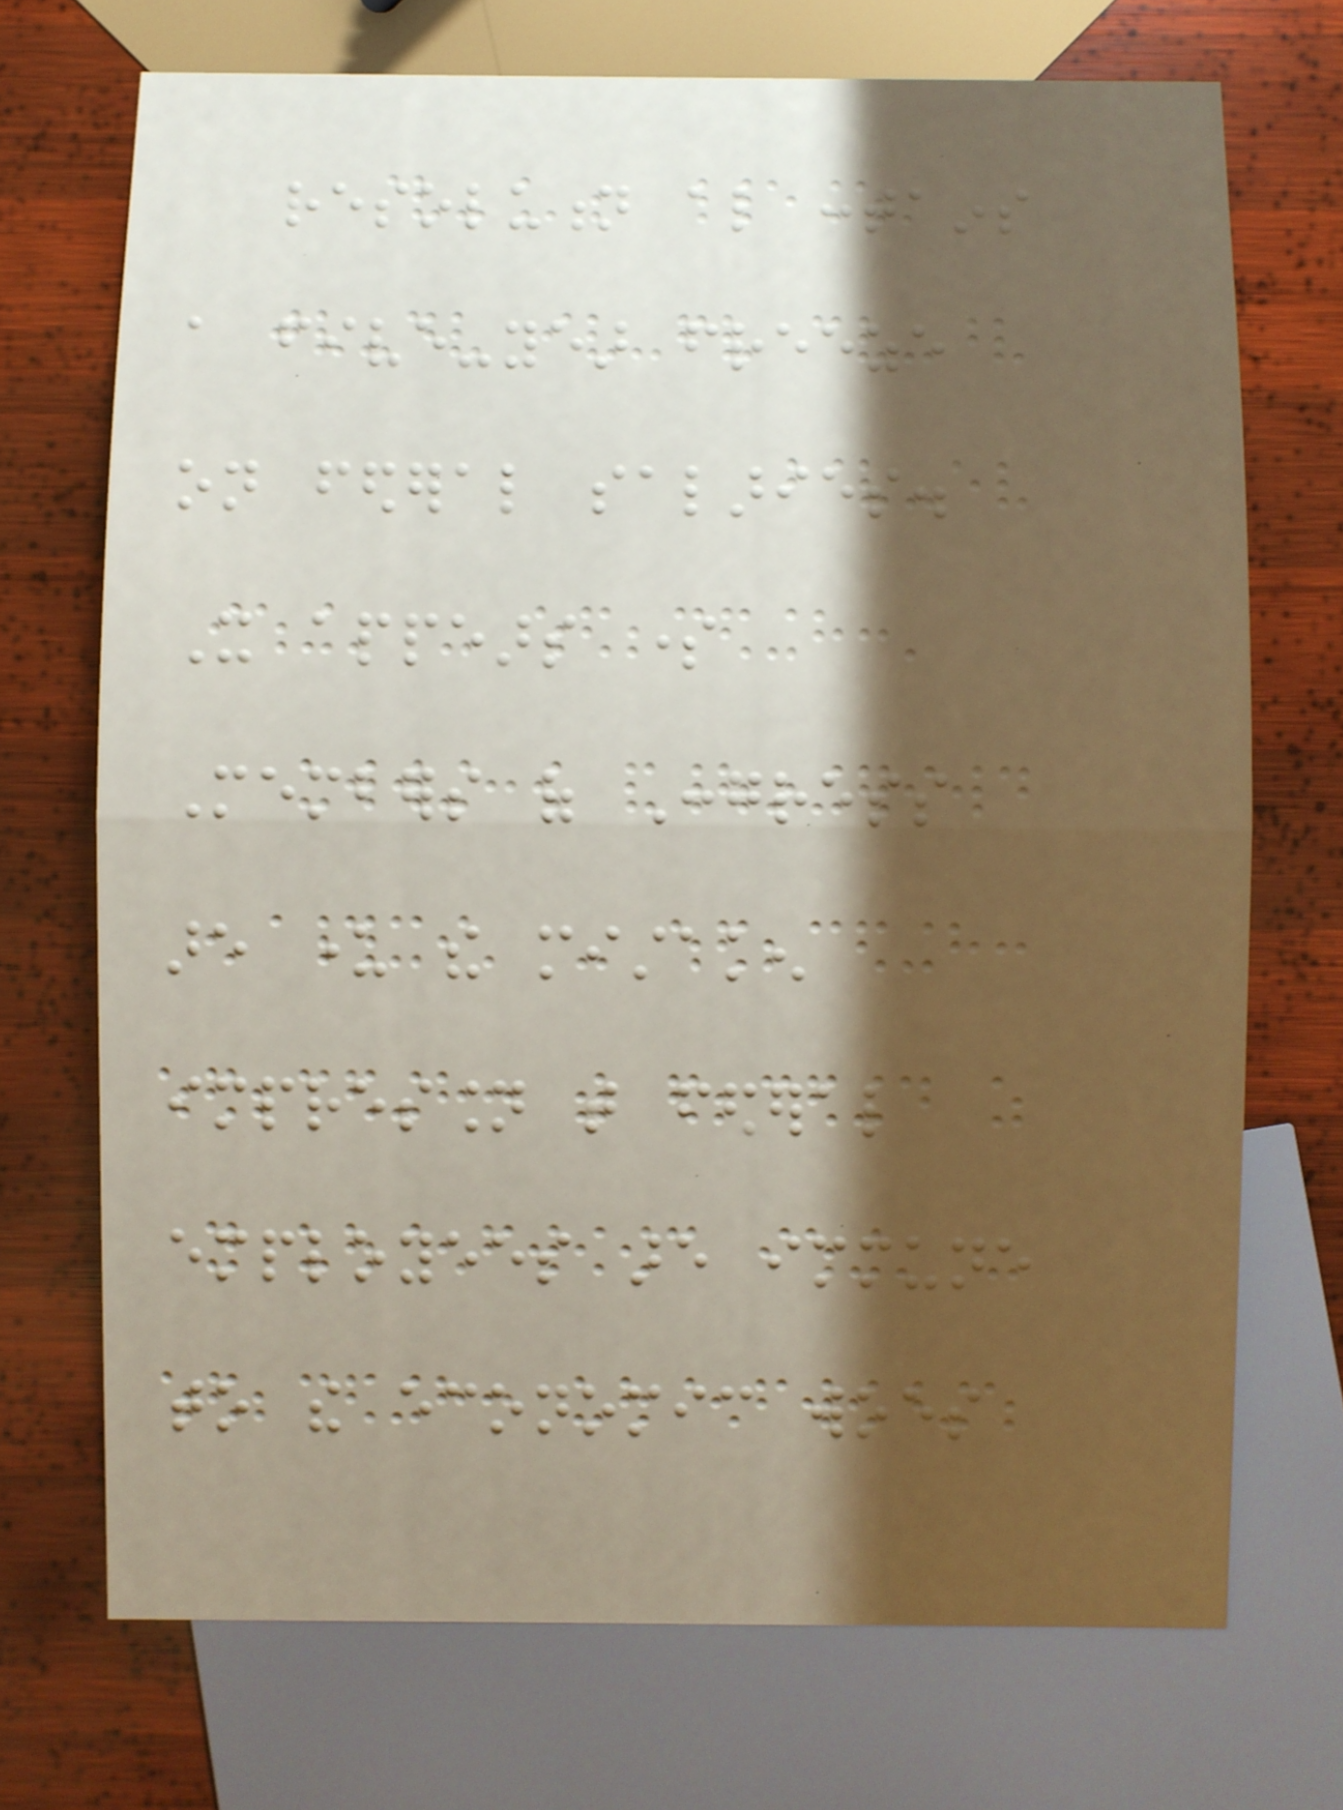resolution also contains
a five-year freeze
on federal salaries.
It appears some
Members of Congress
are under the mistaken
impression that federal
employees are immune
to the economic woes
